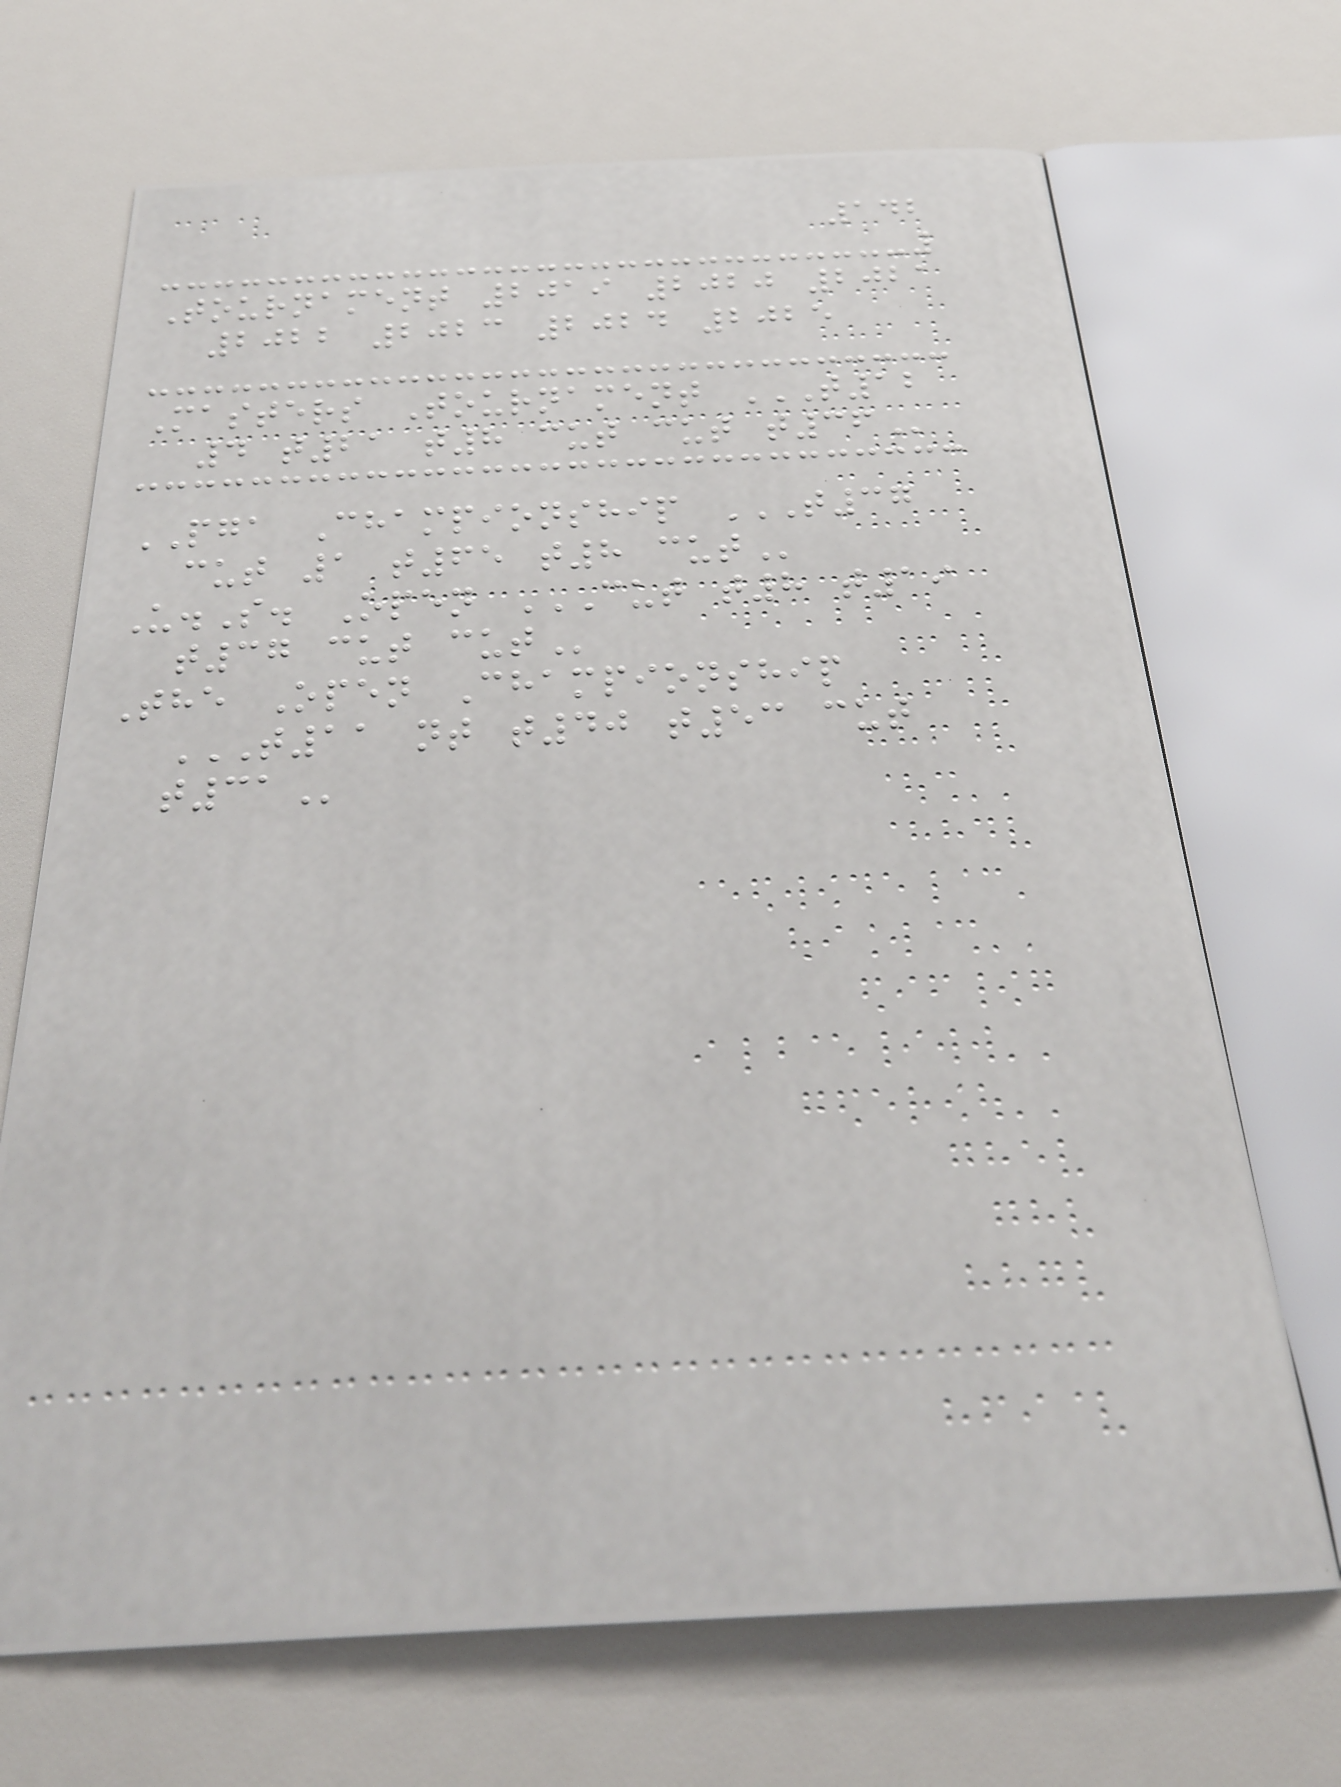142
Tournament 2019 2020 2021
2022 2023 2024 2025
Masters Tournament T12
4 T21 T8 CUT CUT T36
PGA Championship T37
CUT 1 T65 T8 CUT
U.S. Open CUT T8 T19
T37 CUT CUT
The Open Championship
T11 NT T40 T53 CUT
T31
